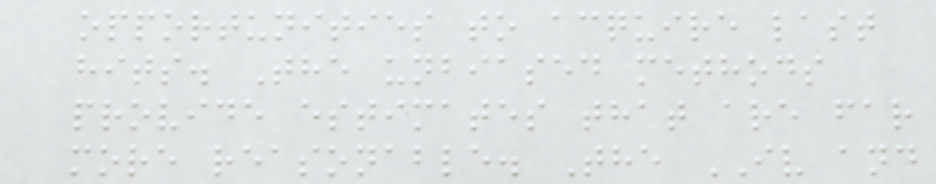opportunities to acquire last
hits. The unbiased methods
provide estimates that are far
more reasonable. The IV and
